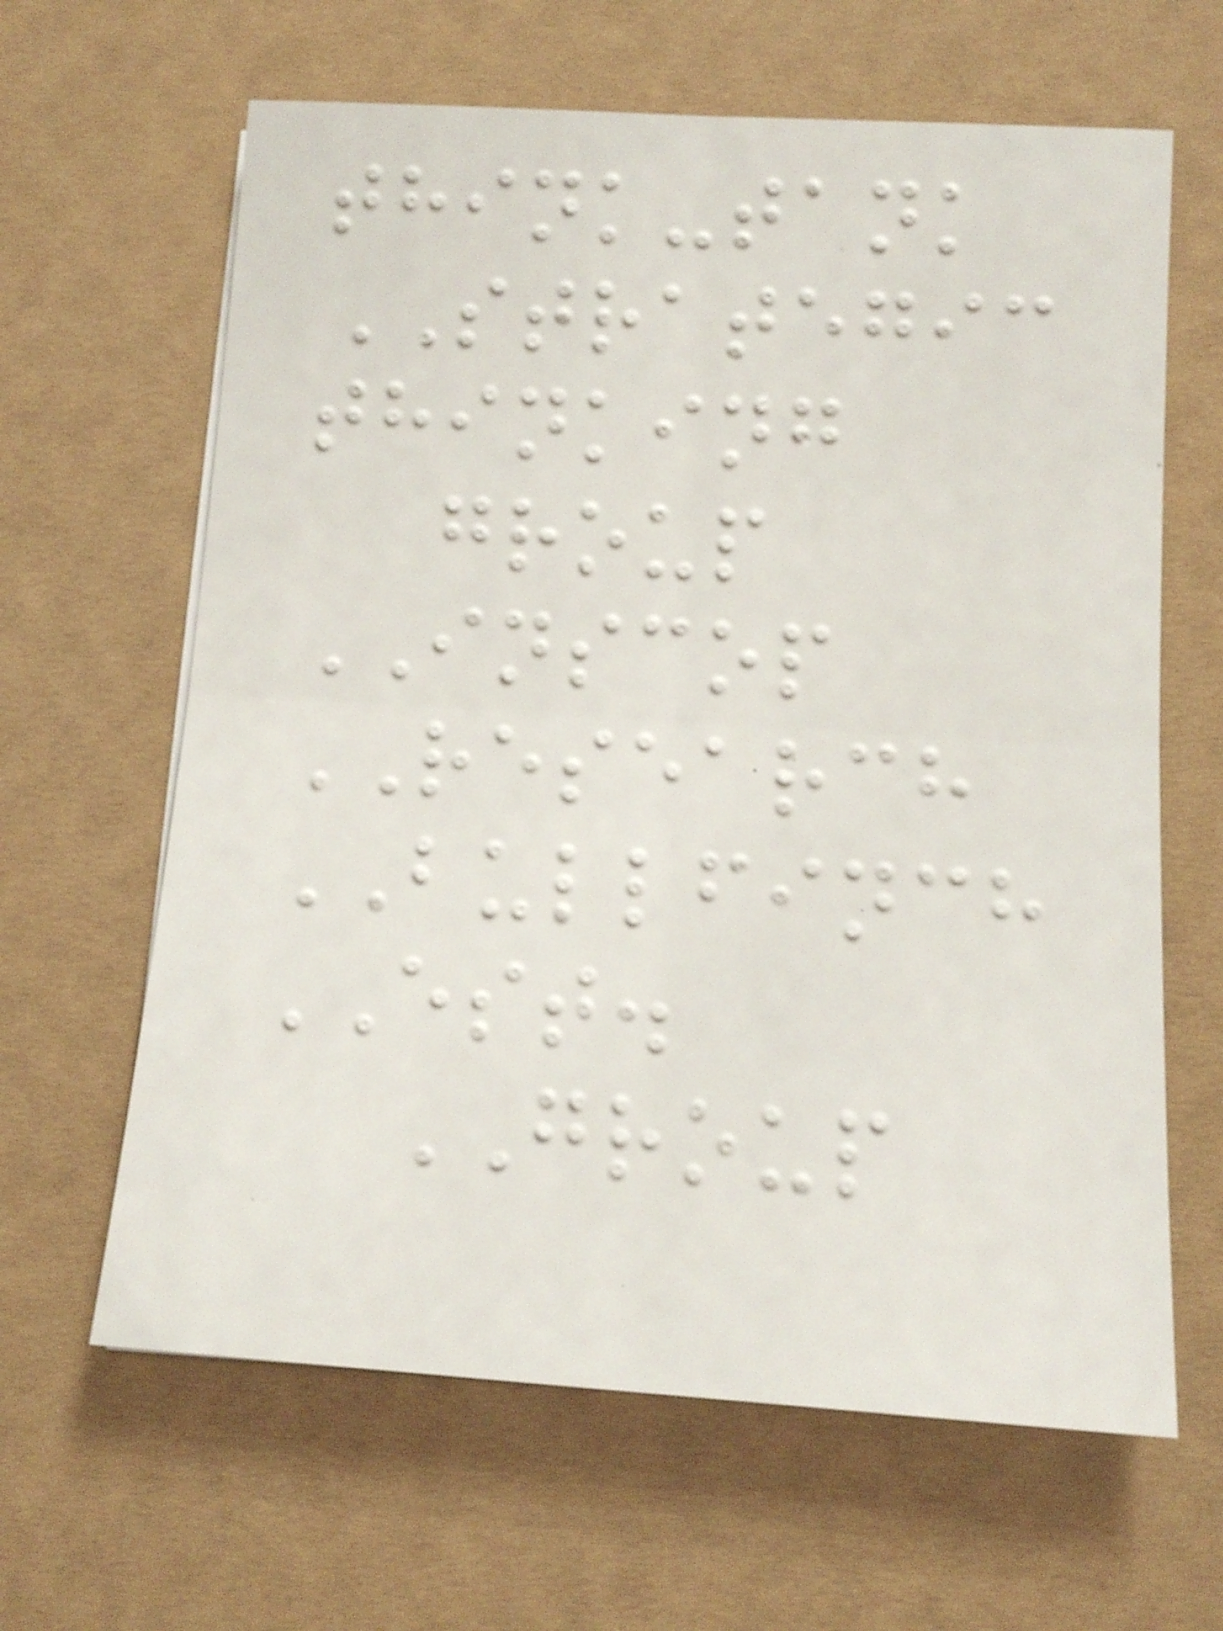think-tank
STRATEGIC
thinking
group
INSCOP
RESEARCH
BULLFINCH
EST.
GROUP
